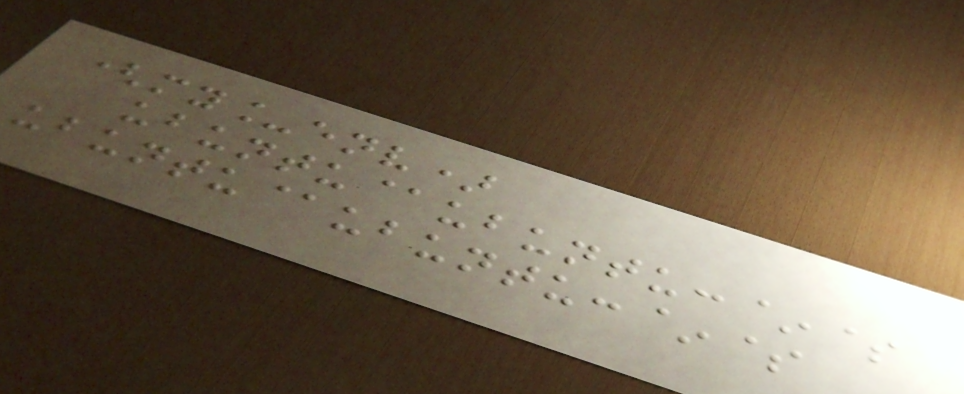(my_env)
ubuntu@ubuntu:~$
ubuntu@ubuntu:~$
